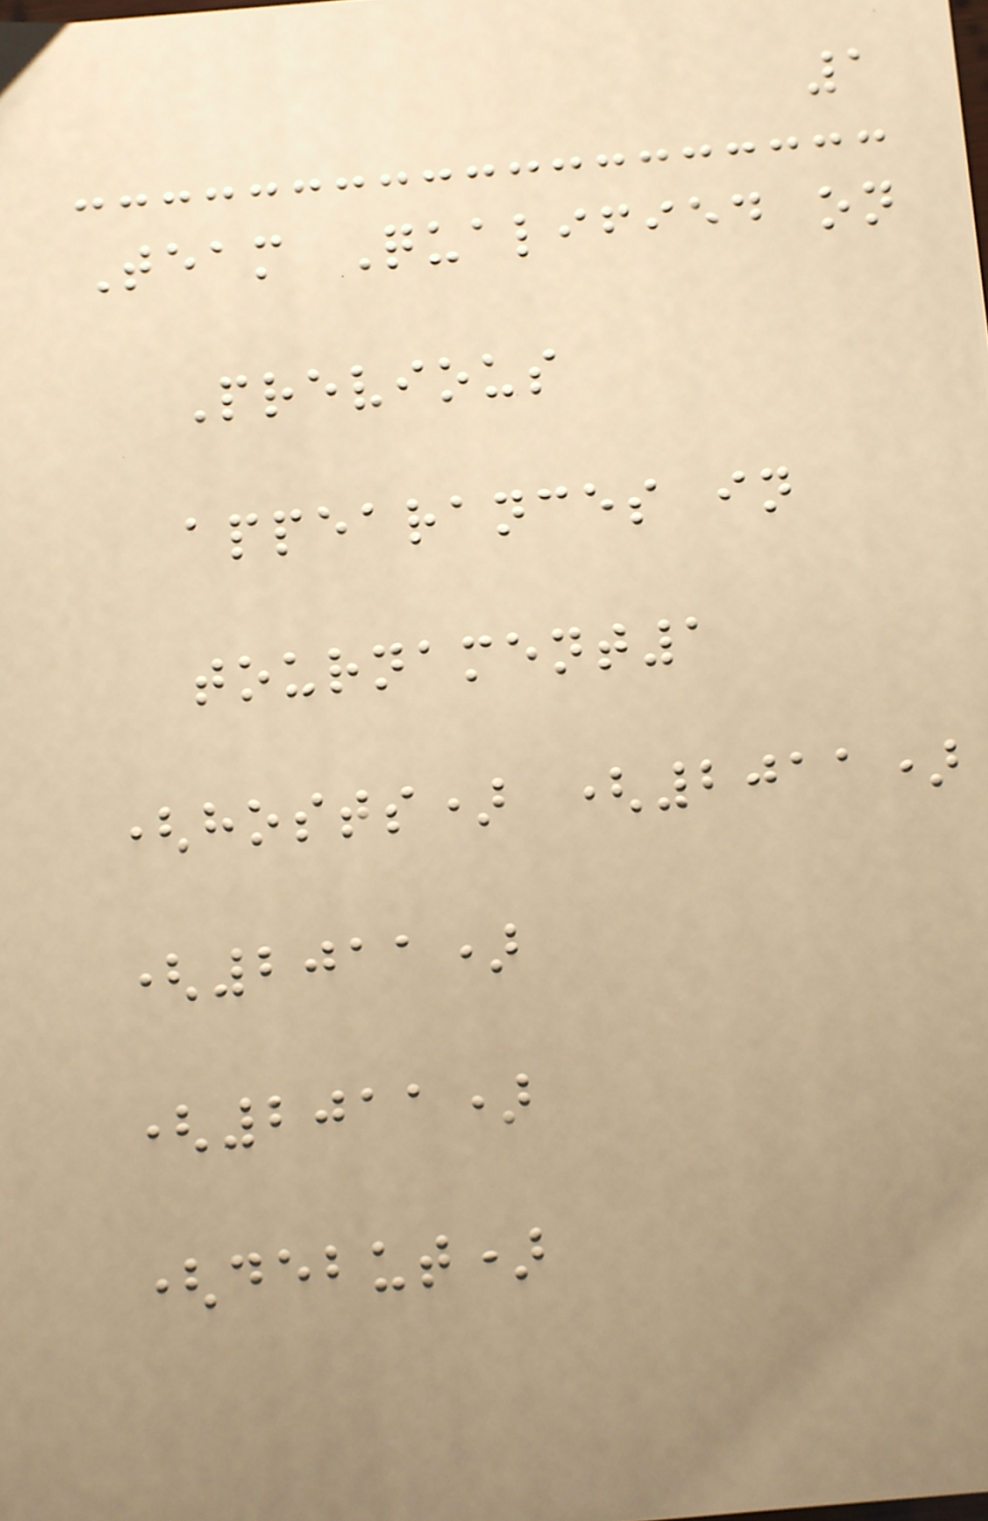1
Team Qualified on
Previous
appearances in
tournament1
(hosts) (2011)
(2011)
(2011)
(debut)
